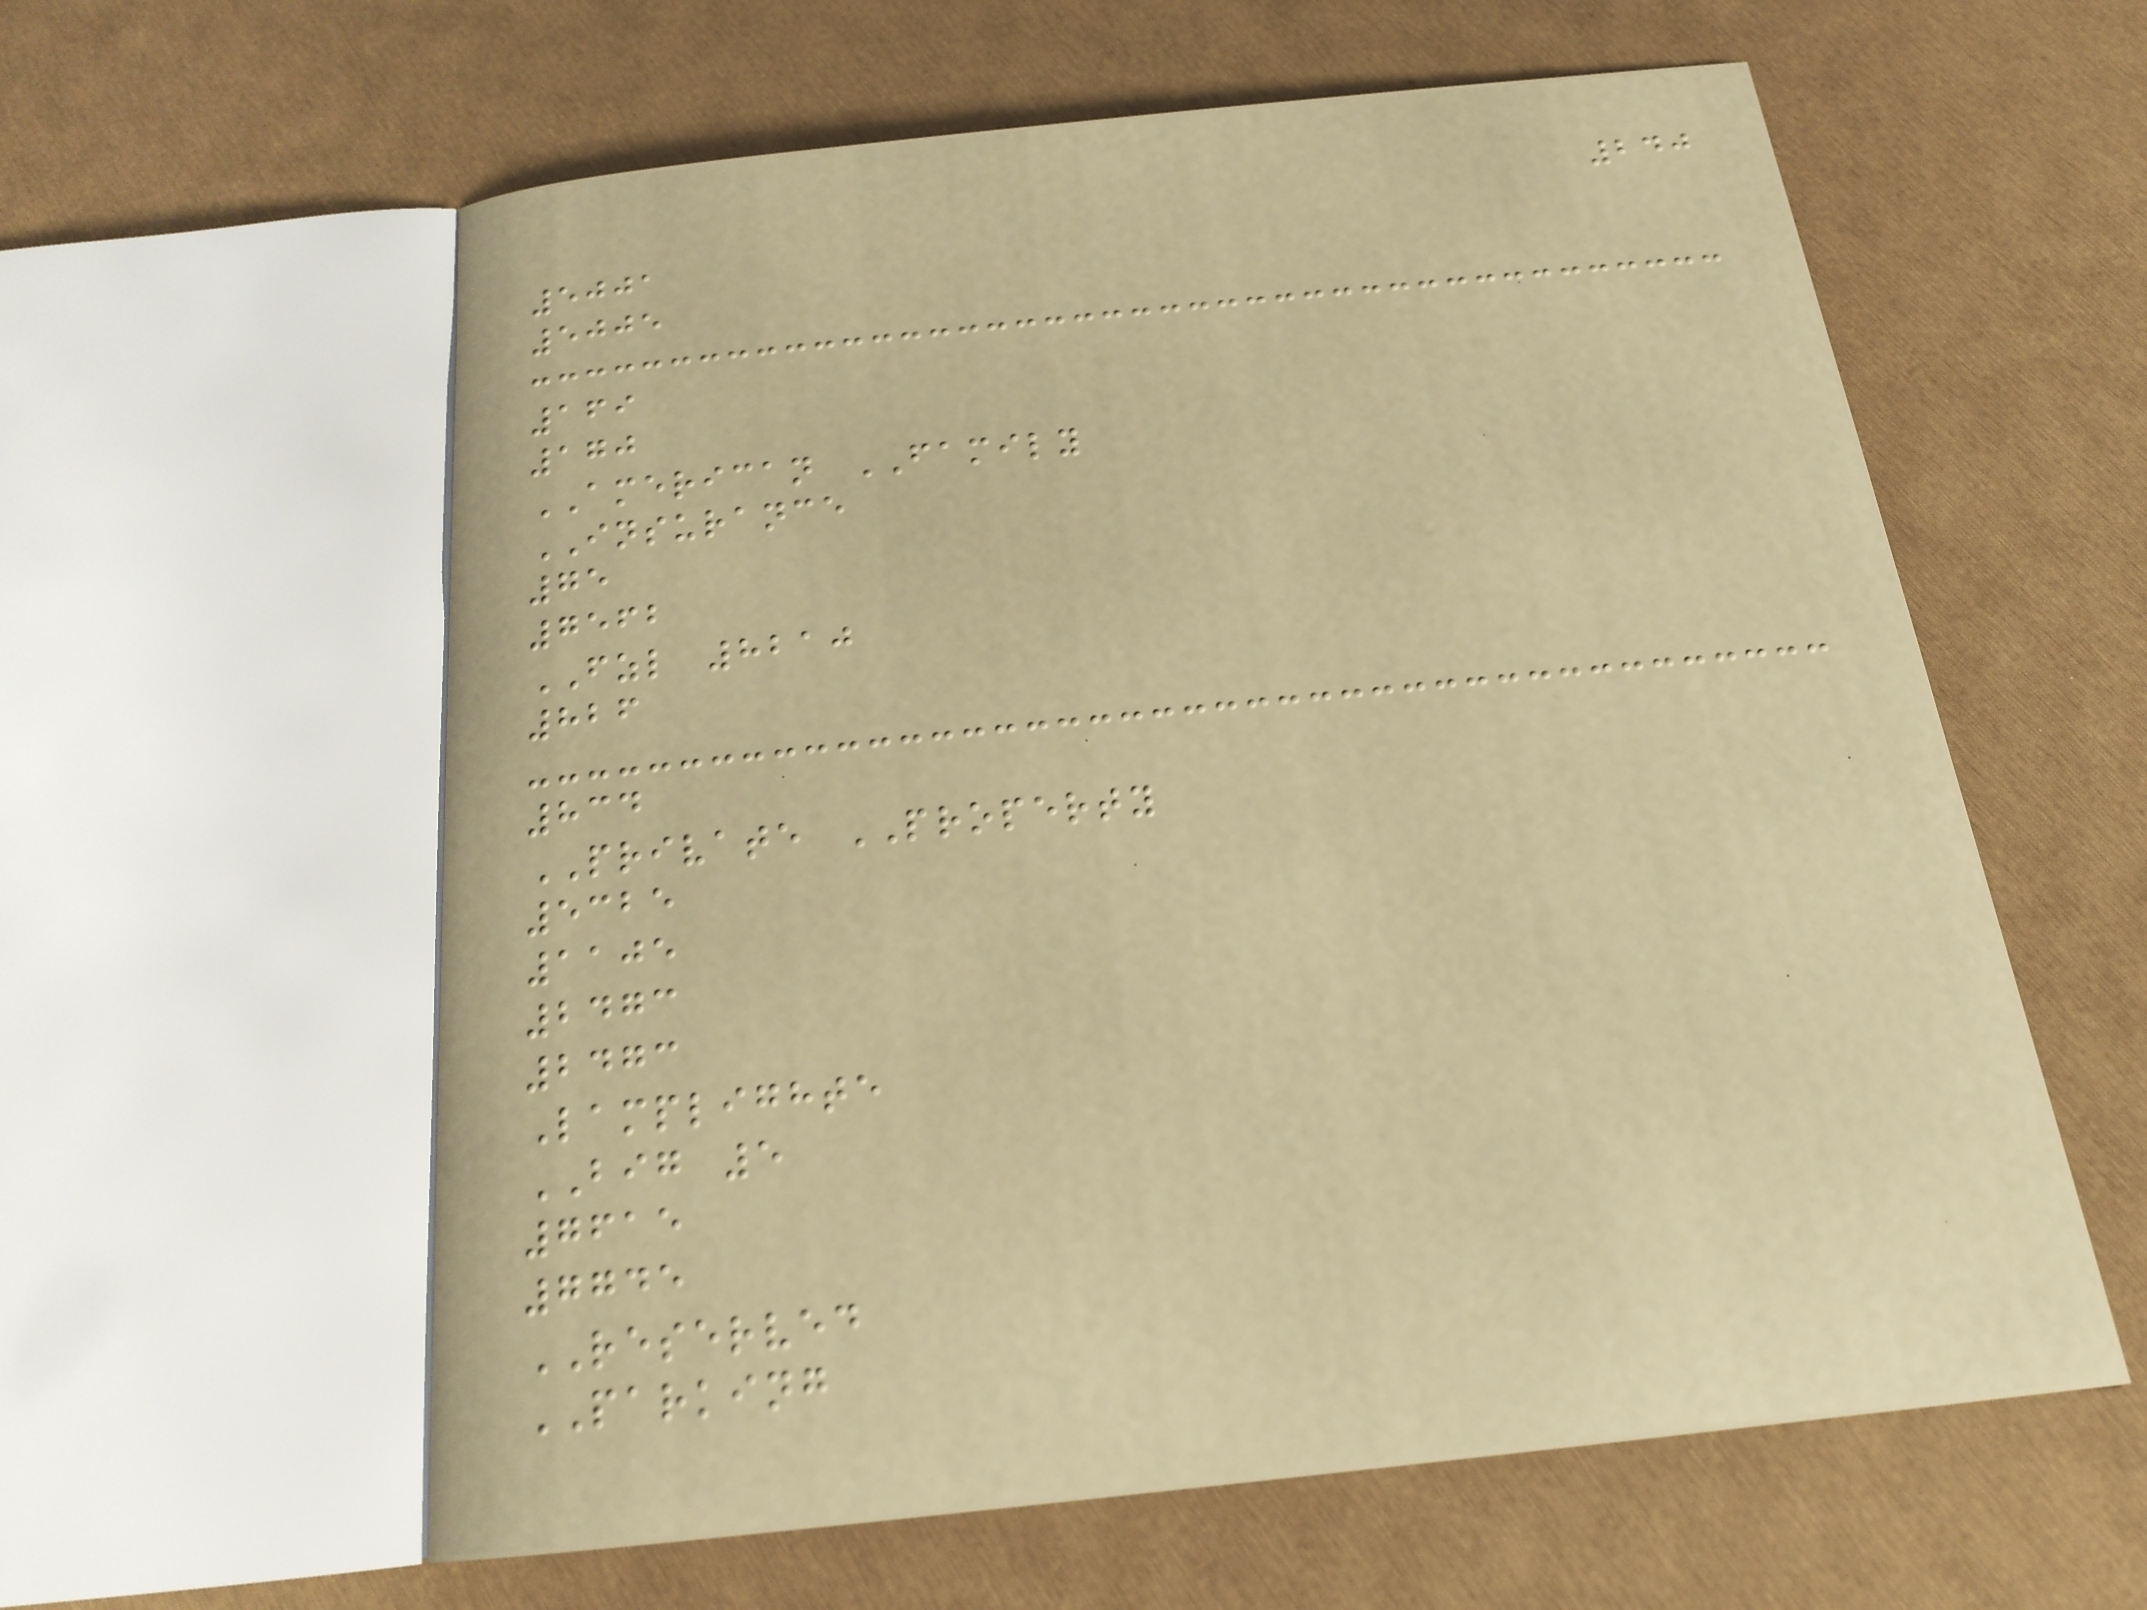240
5001
5005
169
170
AMERICAN FAMILY
INSURANCE
75
7562
FZL 8210
826
834
PRIVATE PROPERTY
5325
1105
2473
2473
Lamplighte
BIG 5
7615
7745
RESERVED
PARKING
